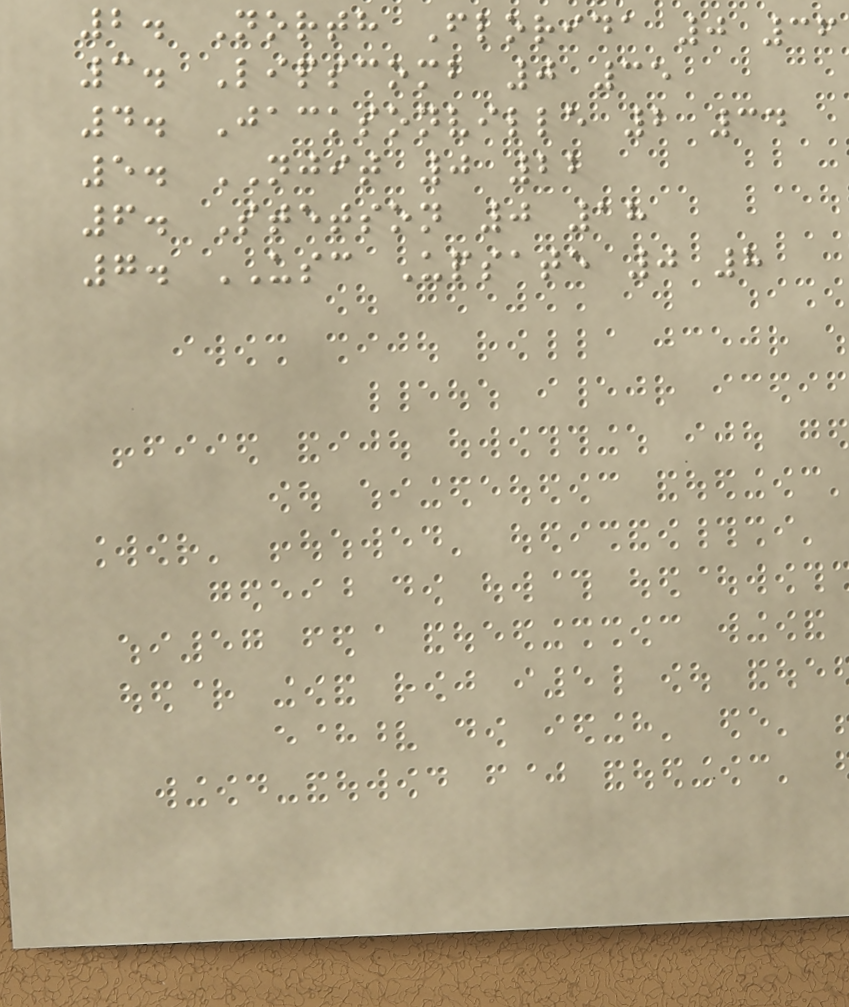2. North Florida 0 36
3. Lipscomb 0 35
4. Jacksonville 2 34
5. NJIT 0 22
6. Stetson 0 18
7. USC Upsate 0 8
